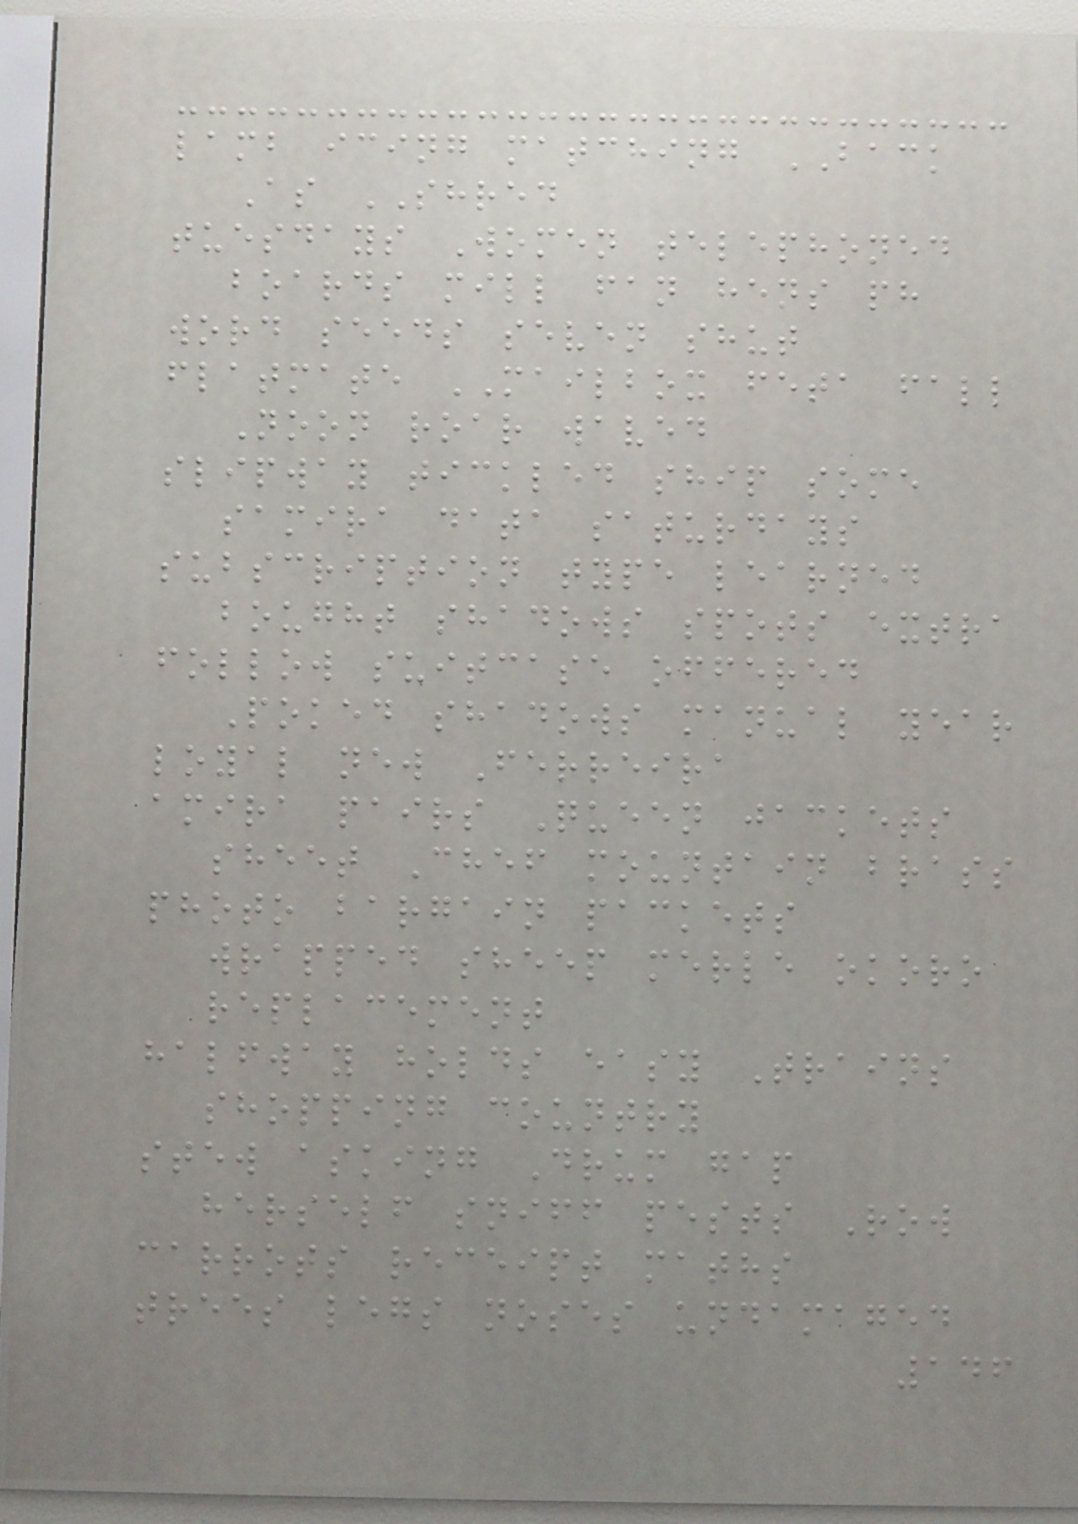lamb icing matching BACK
As SHRED
tuesdays Women telephoned
boards mill fan hens ph
word seeds seven shut
flatmate MAILBOX feta fall
Noon roar waved
slipway tickled ship some
samira data saturdays
subscription type learned
bought shadows spots extra
follow suitcase offered
Poked shadows manual year
loyal new Ferreira
amira pairs Queen jackets
sheet Chef mountain brass
photo bargain packets
wrapped sheep merle okoro
replacement
halfway holds easy Trains
shopping country
stew asking Drum gap
herself sniff pests Row
carrots receipt maths
trees legs noses undamaged
146
